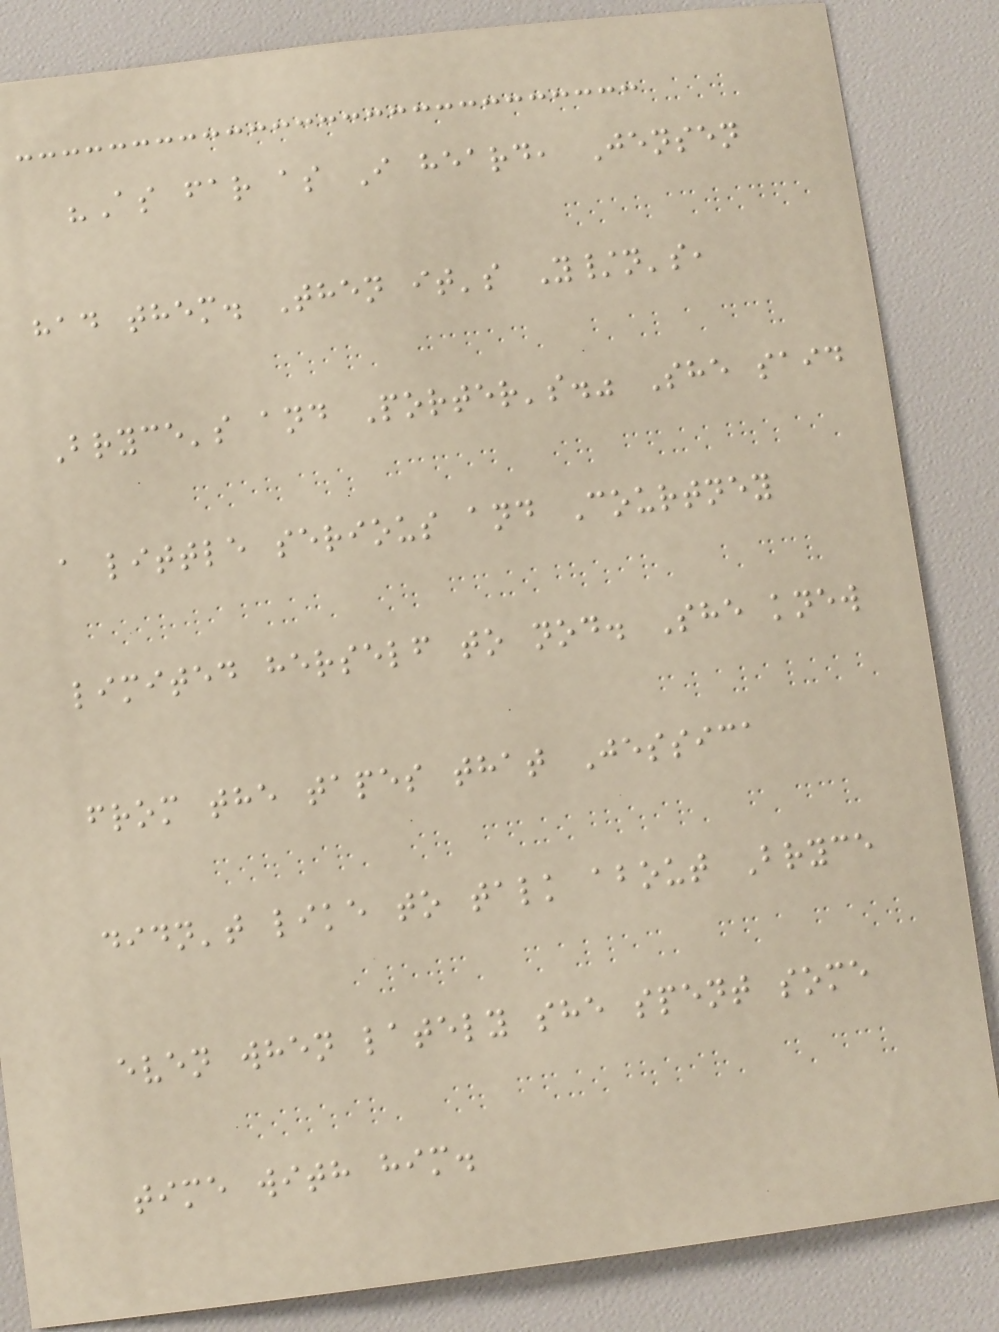"As far as I heard, Jensen
had them. Then it's Y/n's,
Bryce's and Porter's." She said
a little serious and Courtney
limited herself to nod. She knew
from the tapes that Jessica
didn't like to talk about Bryce
even when lately she spent some
time with him.
